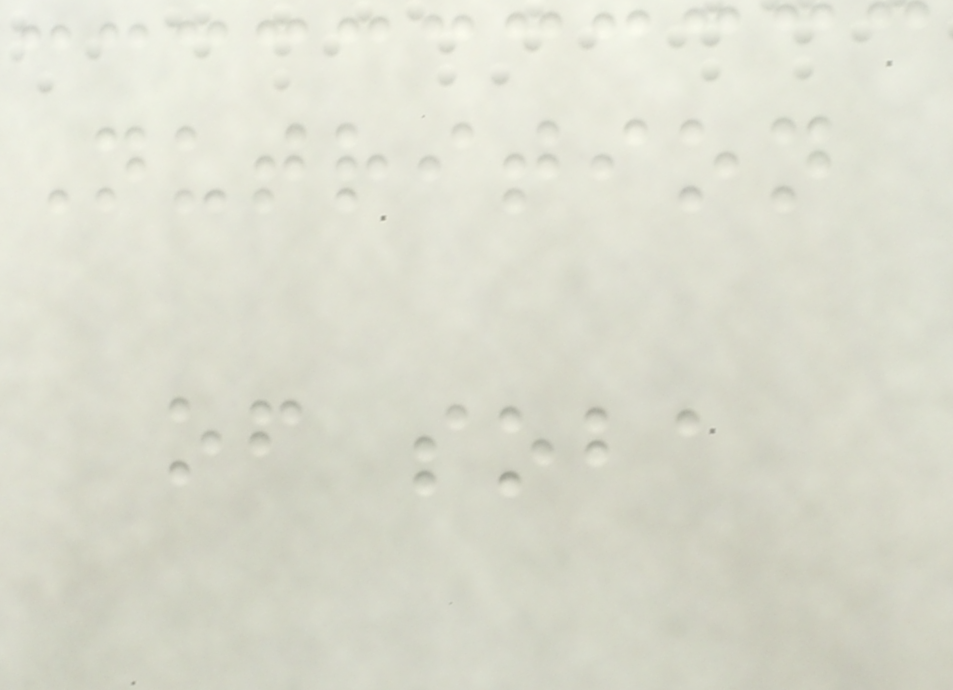Nutrition
of soba
